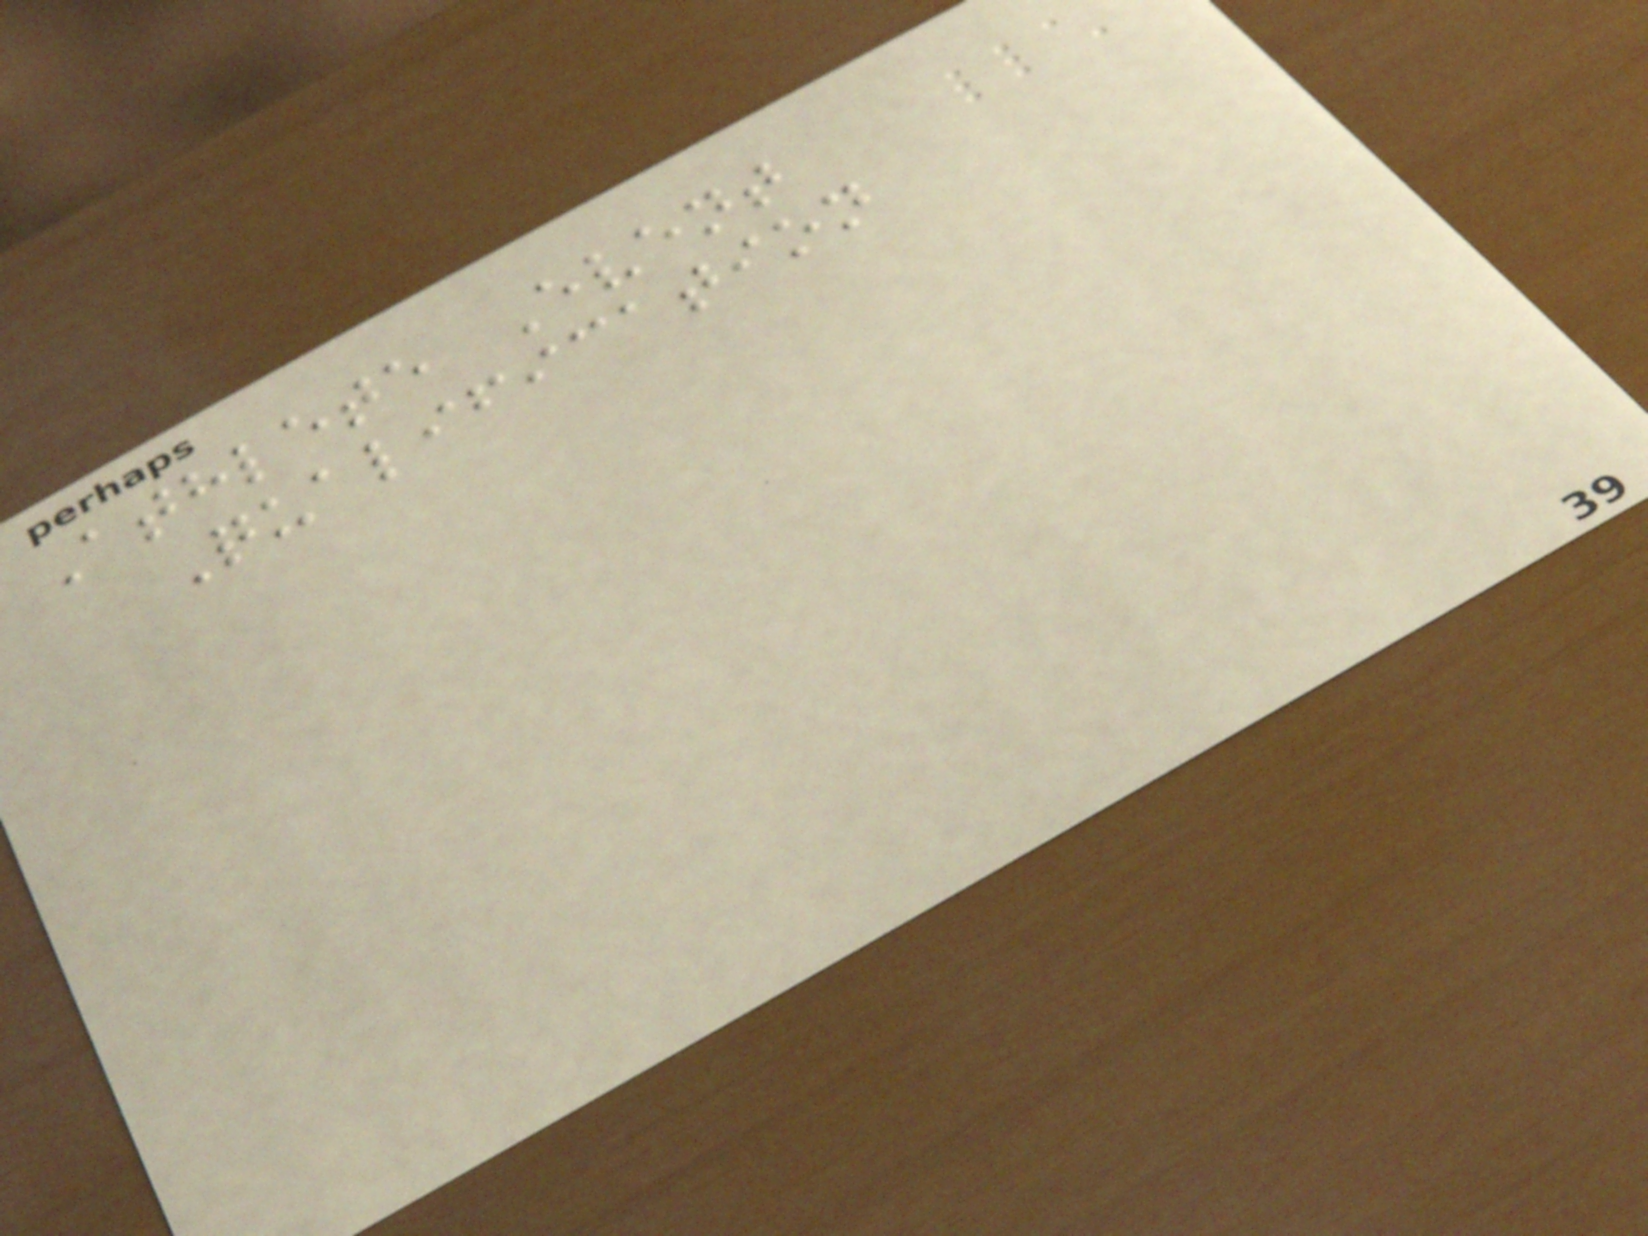Athlete Event
Qualification
